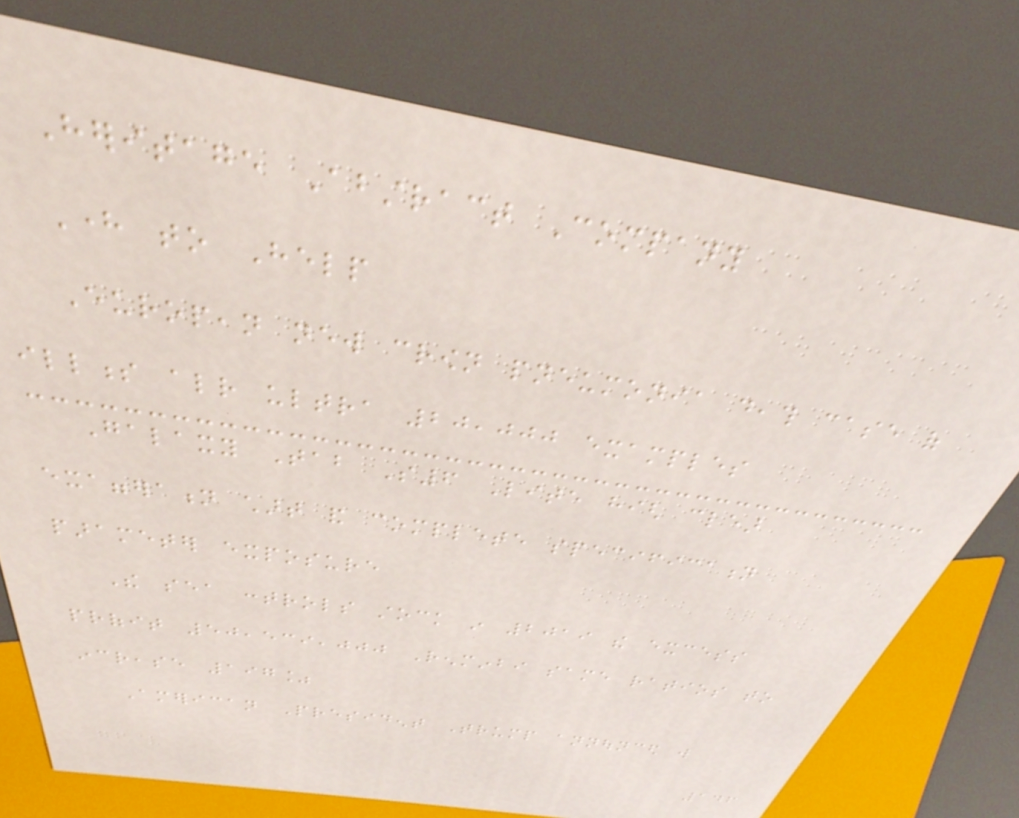Heritage Abstract Company
Here to Help
European new crown pneumonia death case of
illness already ultra 20,000 examples
Galaxy Tab S6 Lite high clear
exaggeration chart and complete specification
parameter exposure
The sea controls stock in 2019 the excess
profit 50,539,000 Renminbi same ratios to
increase 197%
American President Trump announced will
146
